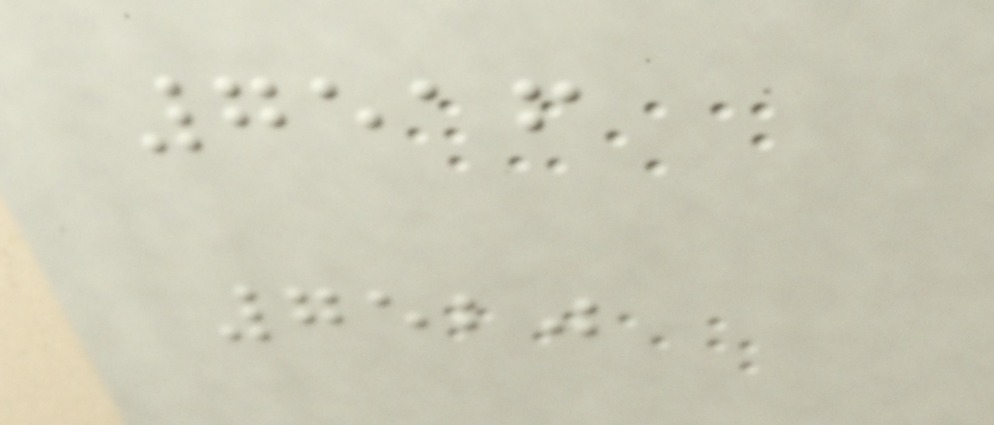7516
7520
